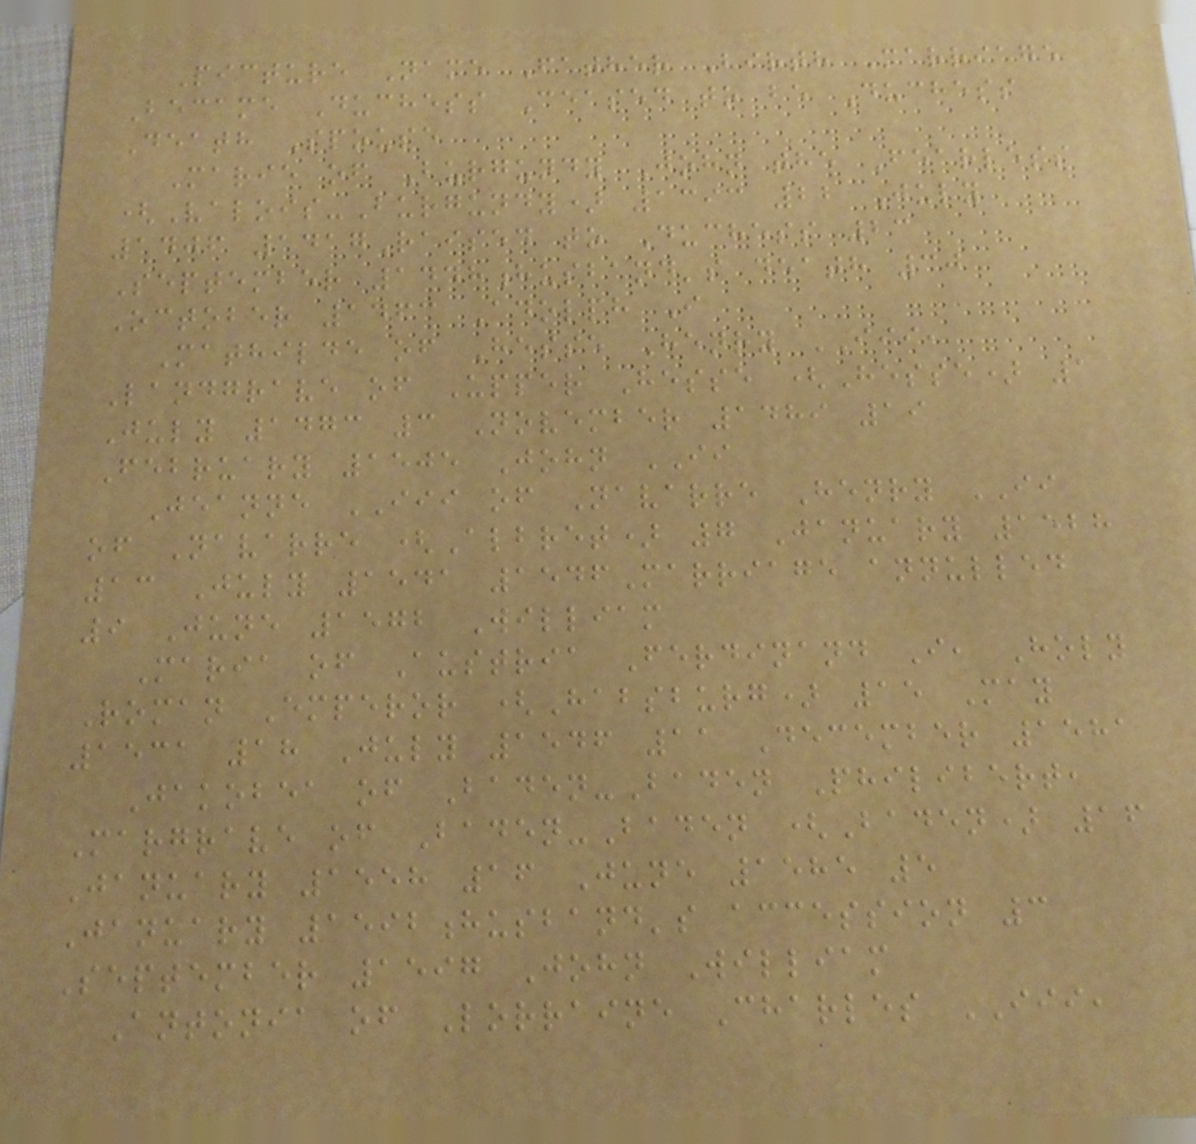Picture Name Father Birth Marriage
Became Duchess Ceased to be Duchess
Death Spouse
Marie of Burgundy John the Fearless
(Valois-Burgundy) 1393 22 July
1406 1417Raised to Duchess 23
September 1448husband's death 30
October 1463 Adolph I
Mathilde of Hesse Henry III,
Landgrave of Upper Hesse (Hesse) 1
July 1473 3 November 1489 19
February 1505 John II
Jeanne III of Navarre Henry II
of Navarre (Albret) 7 January 1528
13 July 1541 1546Marriage annulled
9 June 1572 William
Maria of Austria Ferdinand I, Holy
Roman Emperor (Habsburg) 15 May
1531 18 July 1546 11 December 1581
Jakobea of Baden-Baden Philibert,
Margrave of Baden-Baden (Baden) 16
January 1558 16 June 1585 5
January 1592husband's accession 3
September 1597 John William
Antonia of Lorraine Charles III,
